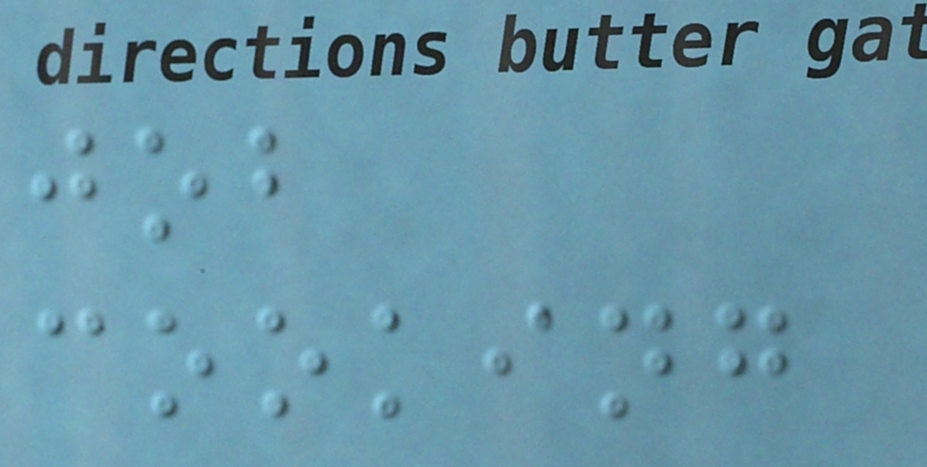job
cooking
